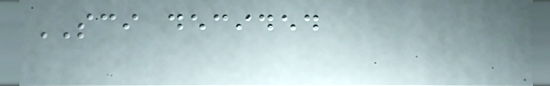SCI decided
